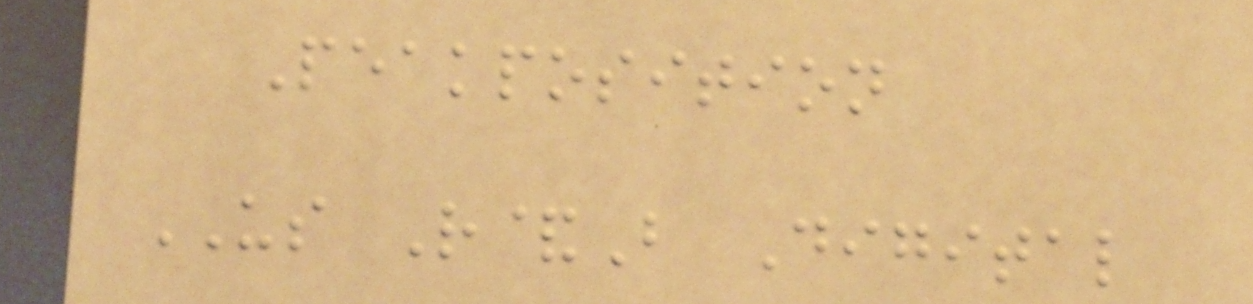Peakposition
US R&B Digital
